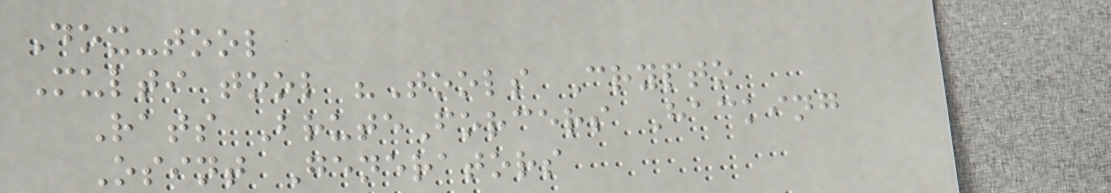Dox-tool
Multi tool "Tools Crypto
Rats BruteForcers Hacking
Osint Generators
